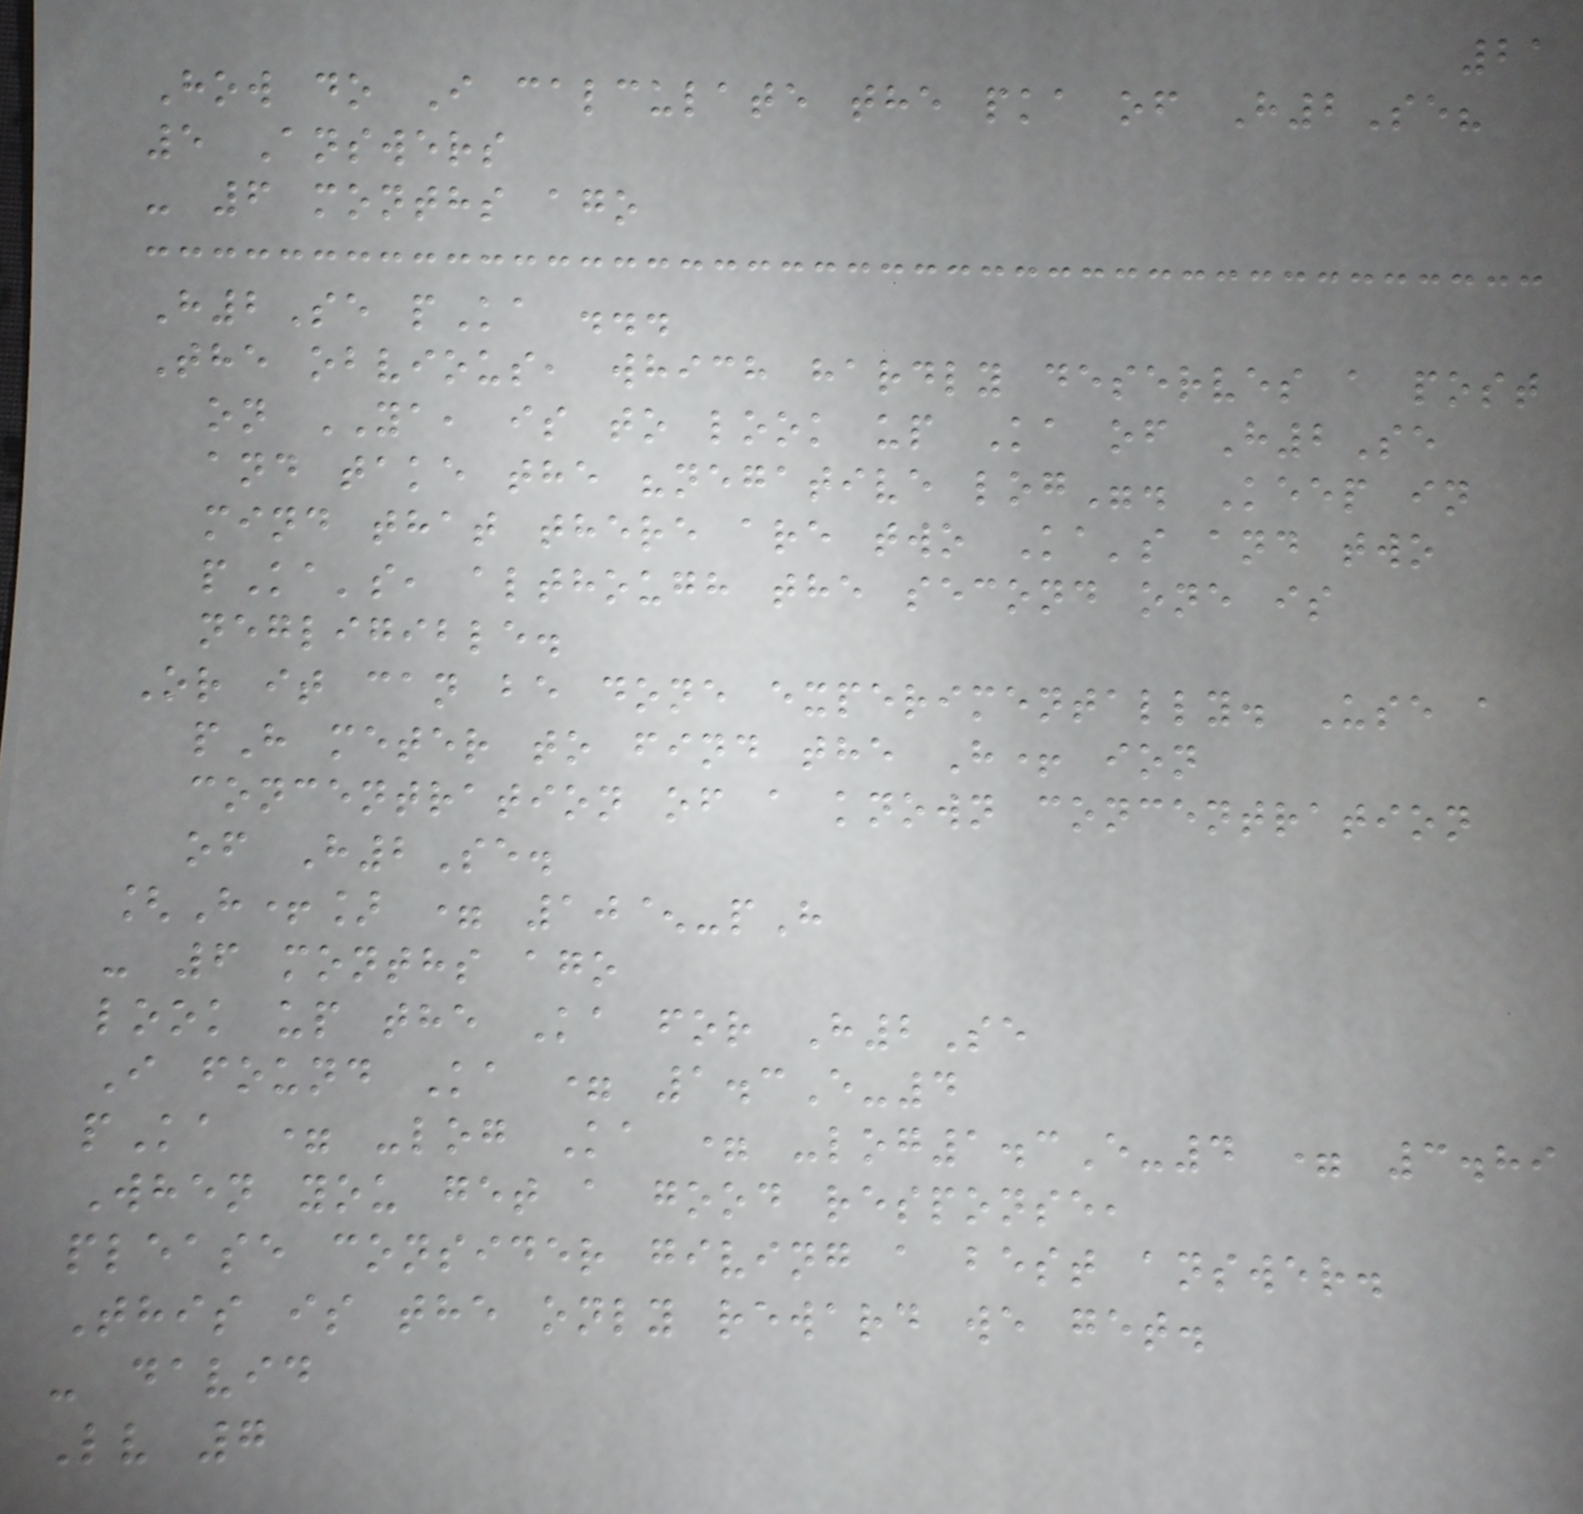21
How do I calculate the pka of H2Se?
5 Answers
- 6 months ago
H2Se pKa ...
The obvious, which hardly deserves a post
on YA, is to look up Ka of H2Se
and take the "negative log". Keep in
mind that there are two Ka's and two
pKa's, although the second one is
negligible.
Or it can be done experimentally. Use a
pH meter to find the H+ ion
concentration of a known concentration
of H2Se.
[H+] = 10^-pH
- 6 months ago
look up the Ka for H2Se
I found Ka = 1.3E-4
pKa = -log Ka = -log1.3E-4 = 3.89
When you get a good response,
please consider giving a best answer.
This is the only reward we get.
- david
Lv 7
